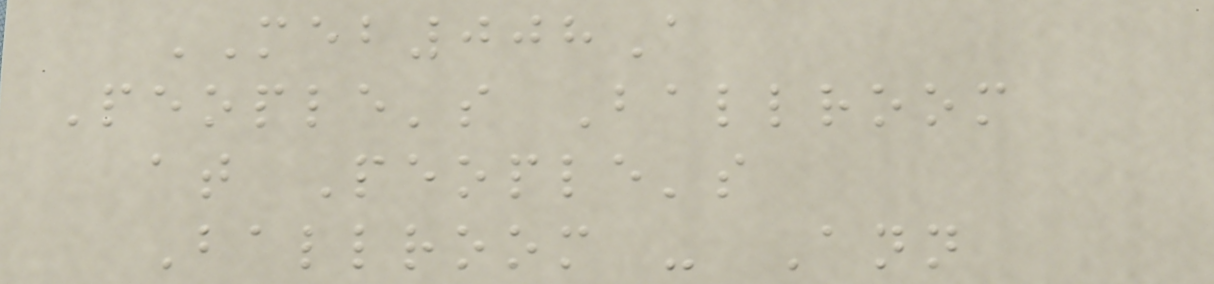MEB008A
People's Ballroom
at People's
Ballroom - Ann
